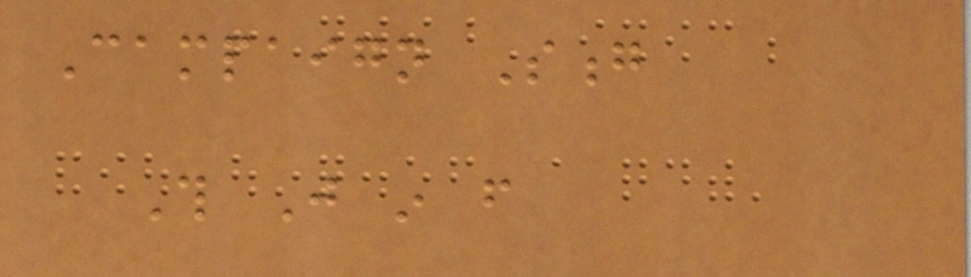Campaign Song
This Just in from
